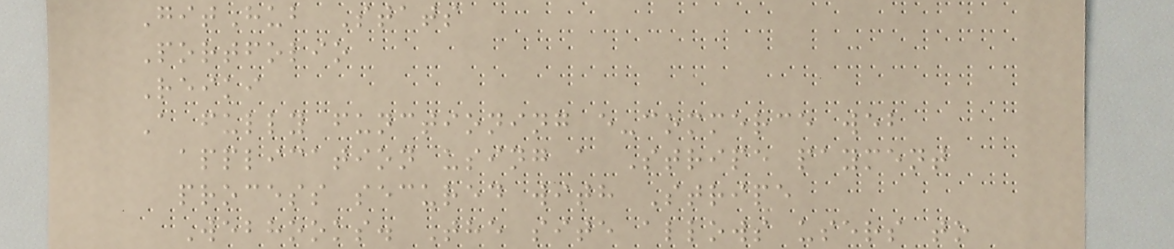GitHub Stats
Portfolio
Reiki
A fully functioning e-commerce web
application using a Stripe payment
process secured with Stripe
Webhooks. The site allows users to
